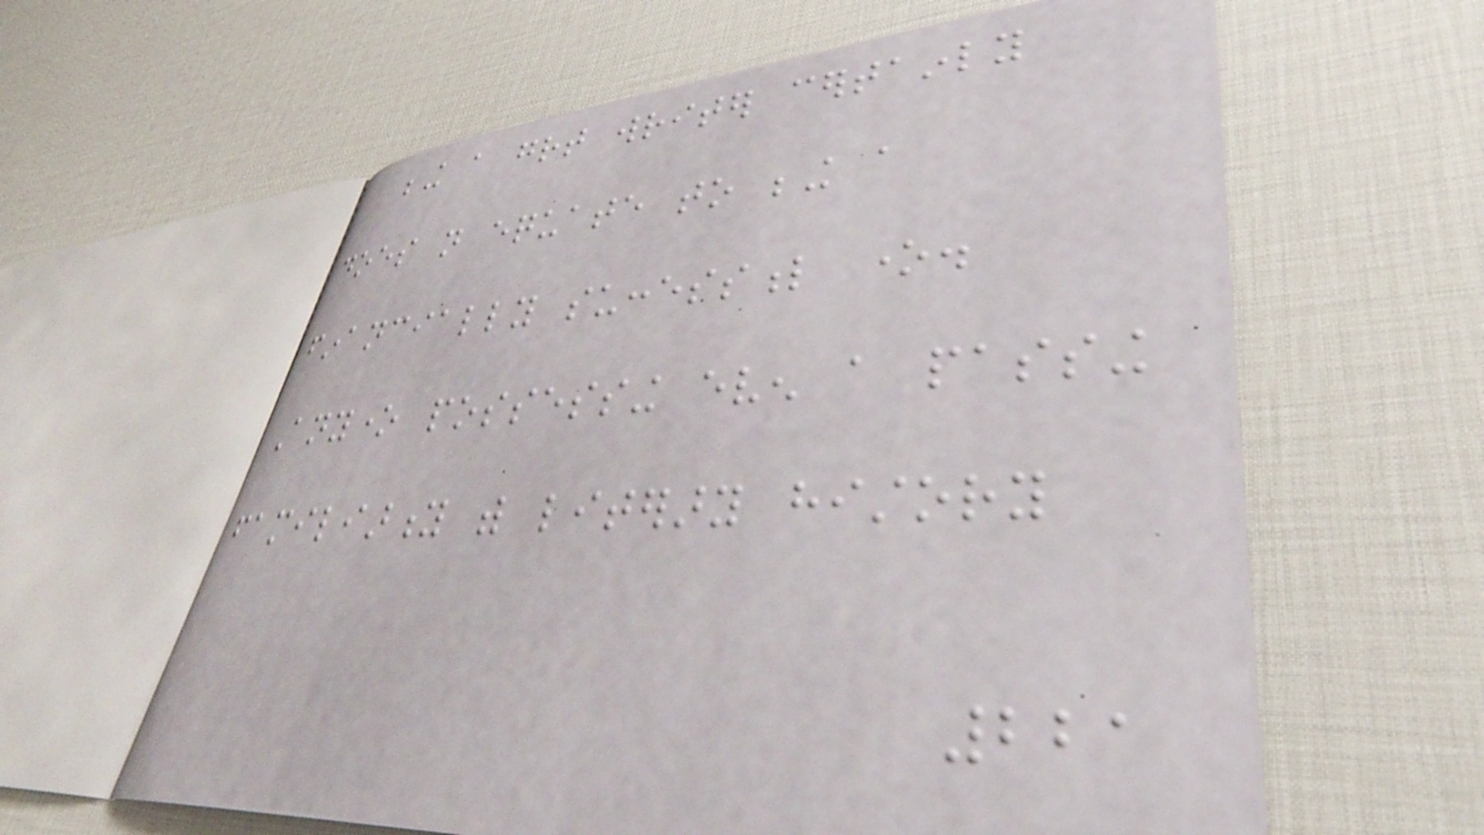being a great writer certainly
does not equate to being a
financially successful one.
Anyone possessing even a passing
familiarity with literary history
221
